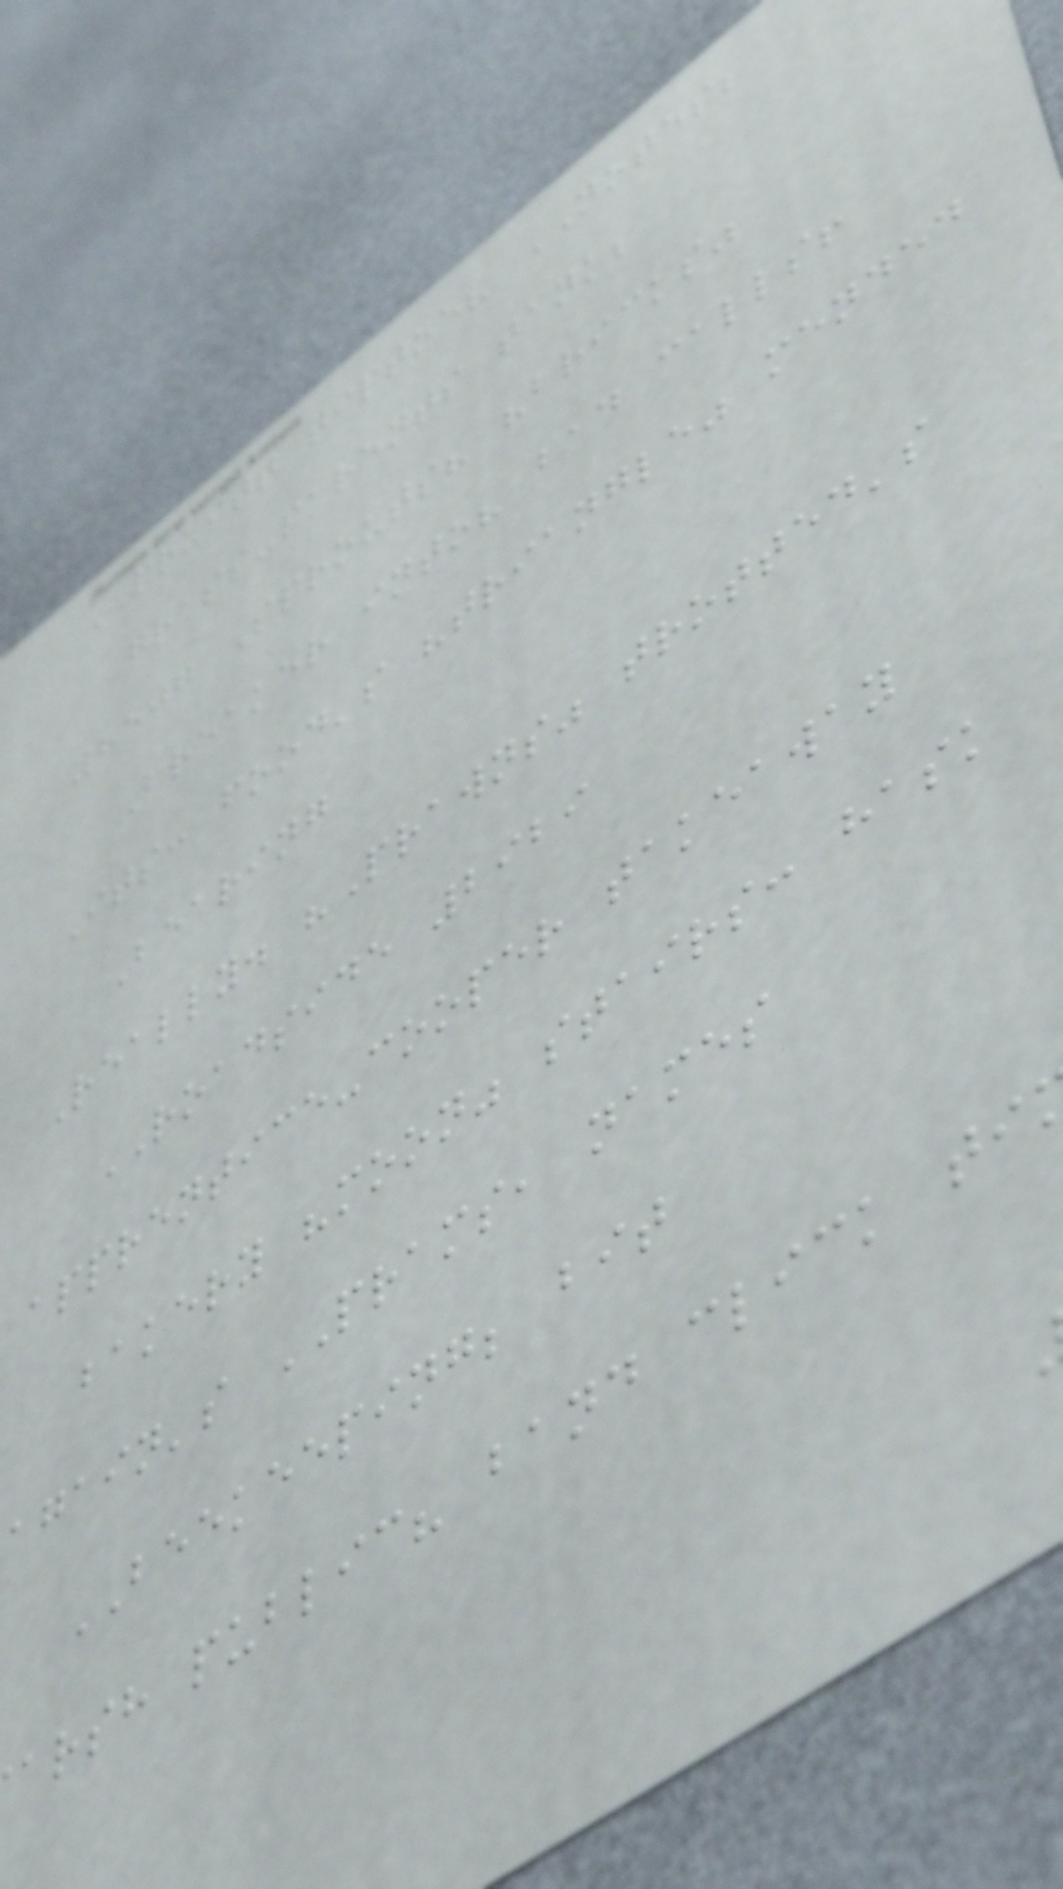PRUITT tiptoe? NOTES;
grass-parents tank;
8507 Sprouts? "bricks"
Breaker into? bad calls!
Its: food's "triangle" mended
Bearing
Really. "Prawns" trotted's
ROADSIDE 2929
apprentice-cooper takeaway
bakery "moon" stairs: hask
again's PRAMS, names
BEEKEEPING; bit
arsh public? band click ti
